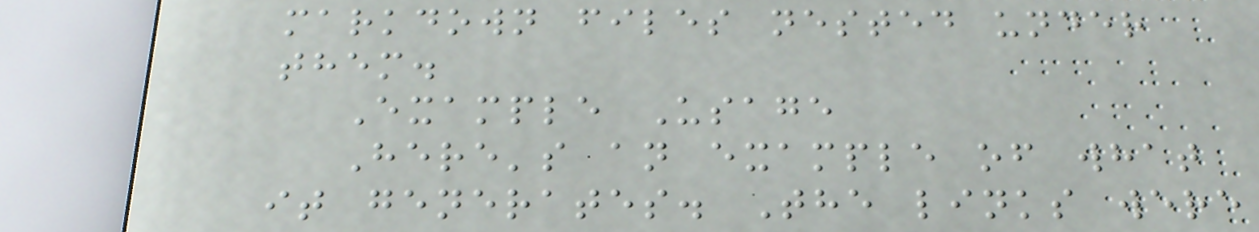markdown files nested under
them.
Example Usage
Here's an example of what
it generates. The links were
